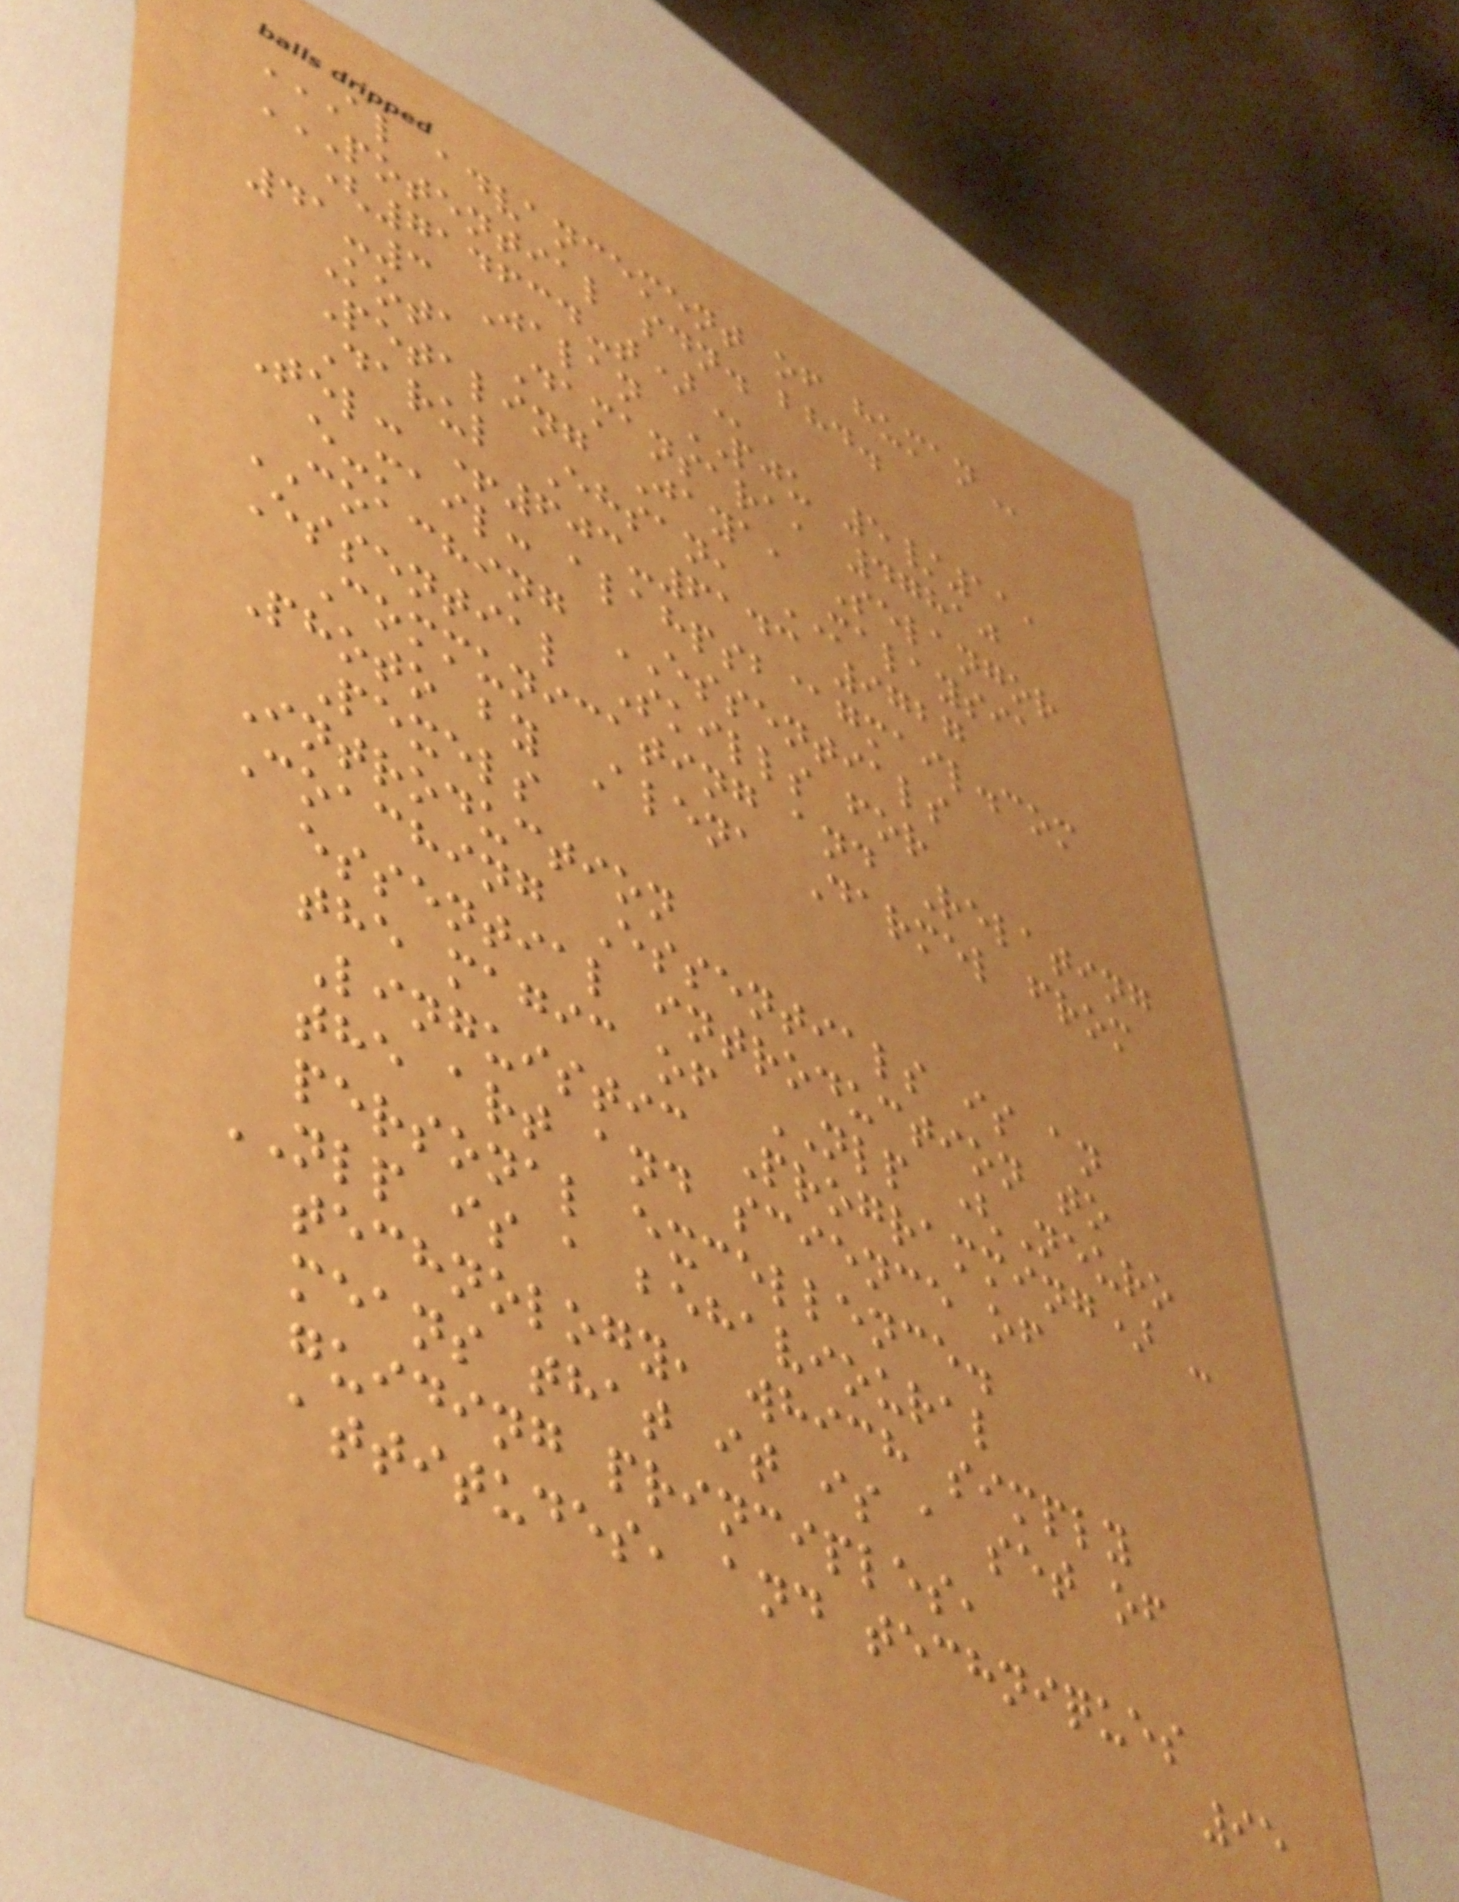AL ADVANCEMENT OF HUMAN
POTENTIAL SDN. BHD.
(714634-T)
41-3 Jalan PJU 5/11,
Kota Damansara, 47810
Petaling Jaya, Selangor
Darul Ehsan, MALAYSIA
Tel: +603-6143 9727
e-mail: alahpsb@gmail.com
COACHING ESSENTIALS
Essential Skills for
Communicating and Relating
Photo by Alena Darmel from
Pexels
Introduction
Coaching Essentials is an
essential introduction to
the magic of NLP (Neuro
Linguistic Programming) -
the art and science of
personal excellence.
NLP is a behavioural
technology, which simply
means that it is a set of
guiding principles,
attitudes, and techniques
95
